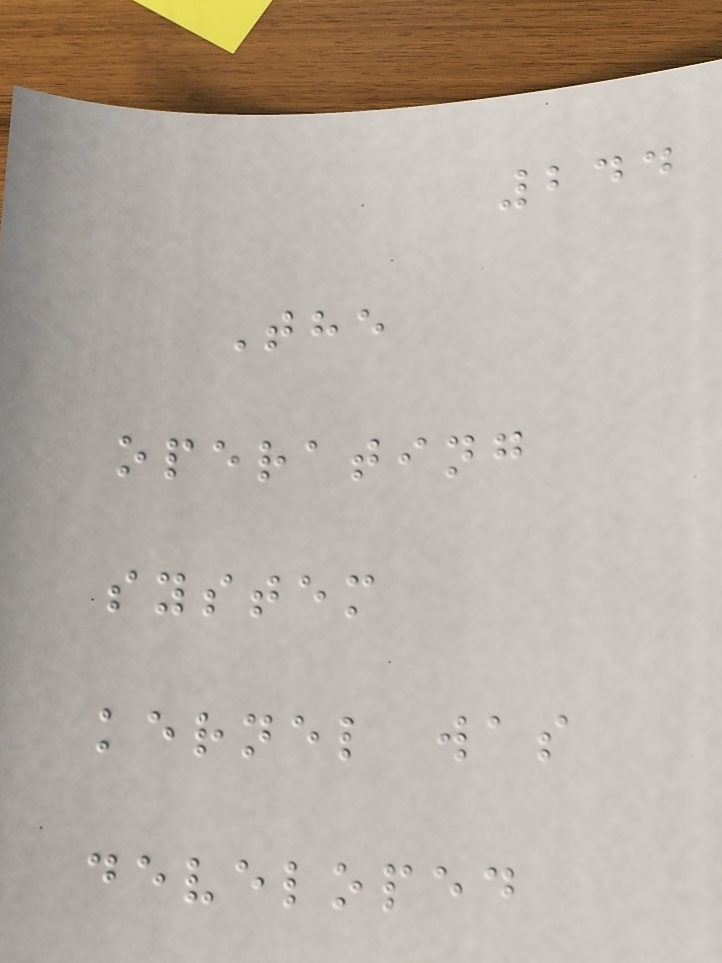244
The
operating
system
kernel was
developed
